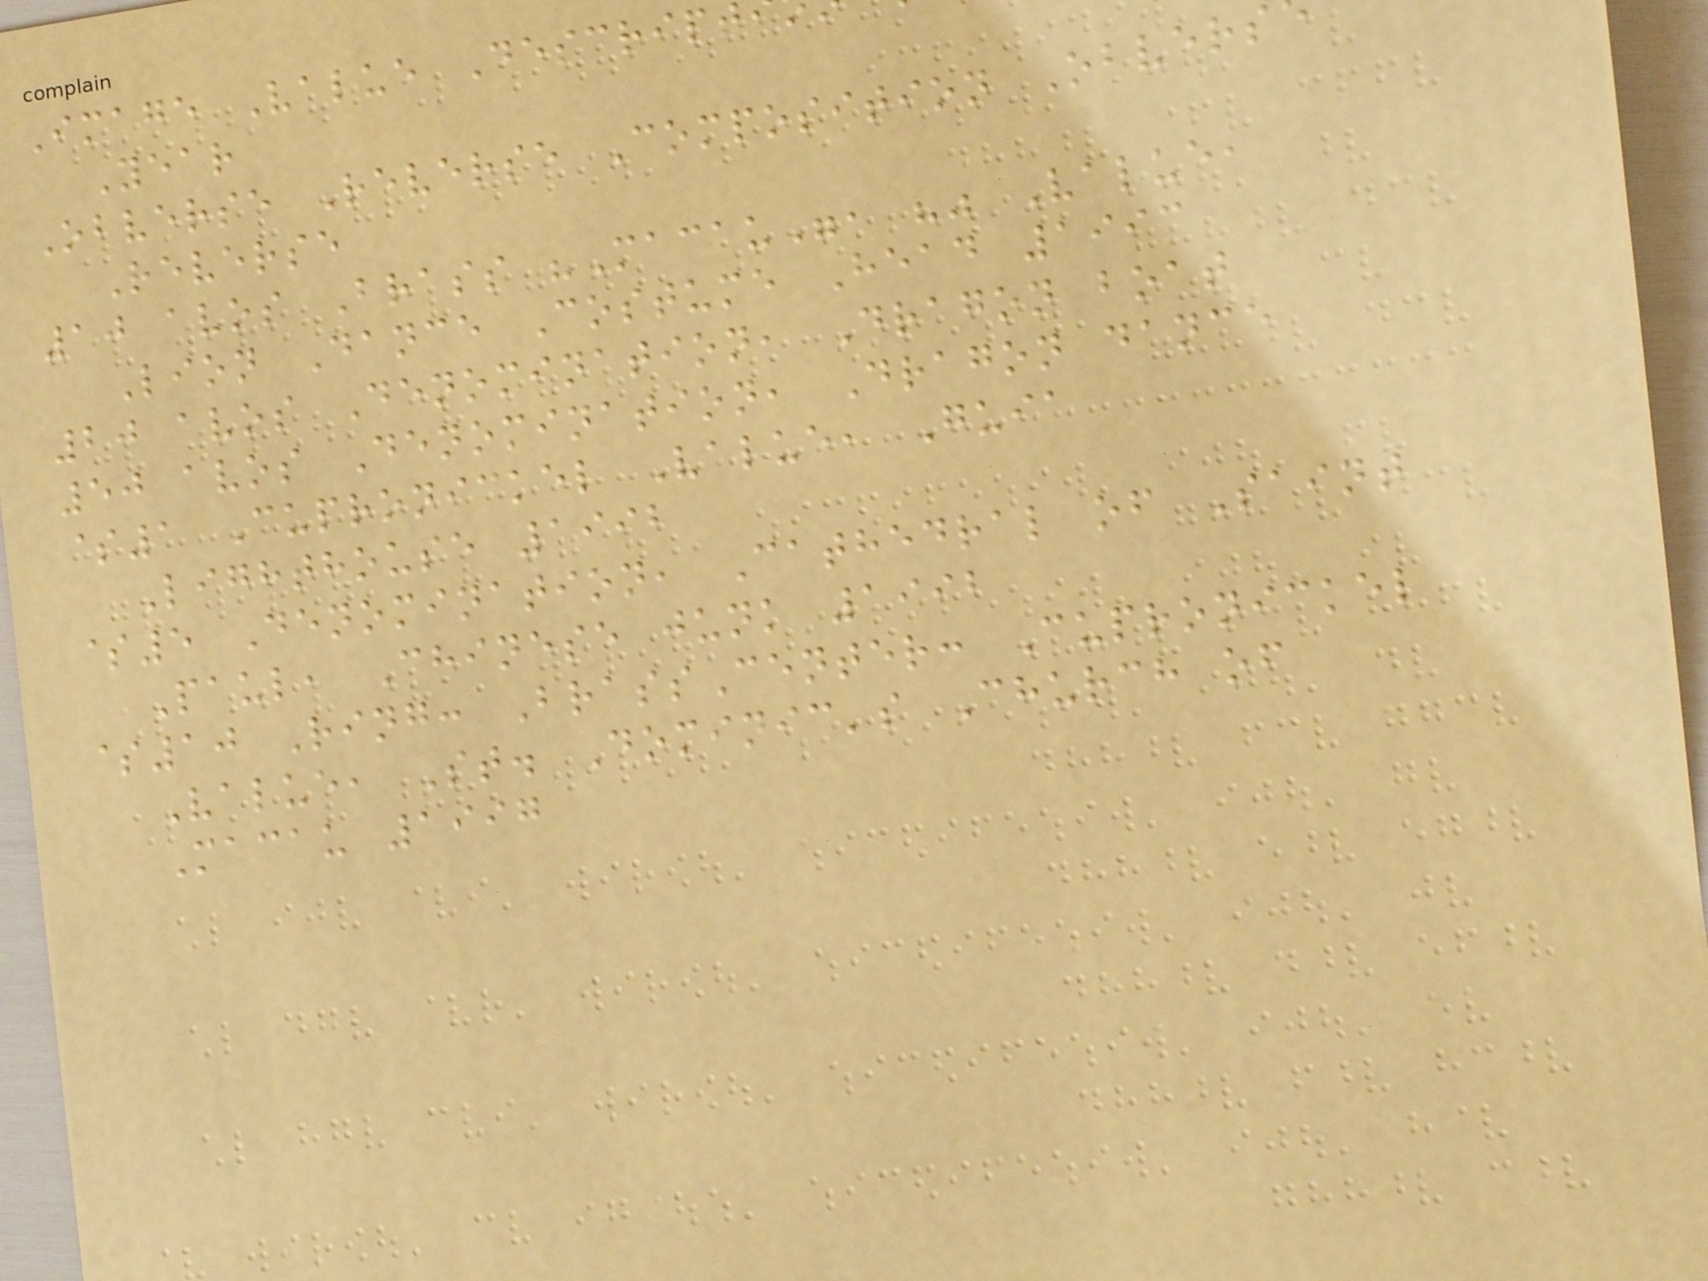Image Value Descript
Year
Obverse Reverse Composition Obvers
Reverse
10 avos Brass "Macau", "" Value,
Lion Dance Costume Head 1993
20 avos Denomination, Dragon boat
50 avos Denomination, Dragon dance
$1 Cupronickel Value, Guia
Lighthouse 1992
$5 Denomination, Cathedral of Saint
Paul, Chinese junk 1992
$10 Ring: BrassCenter: Cupronickel
Value, St. Dominic's Church of
Macau 1997
